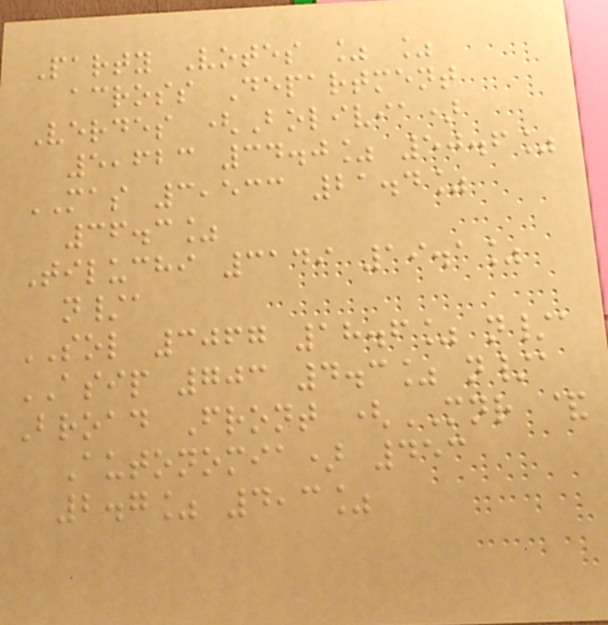Party Votes % %
across Department
Verdes (Bolivia)
5,623 34.0% 50.6%
MAS 3,533 21.4%
36.3%
Tiluchi 3149 19.1%
n/a
SOL 3067 18.6% n/a
ASIP 703 4.3% n/a
Broad Front (MNR &
Autonomia) 453
2.7% 4,3%
